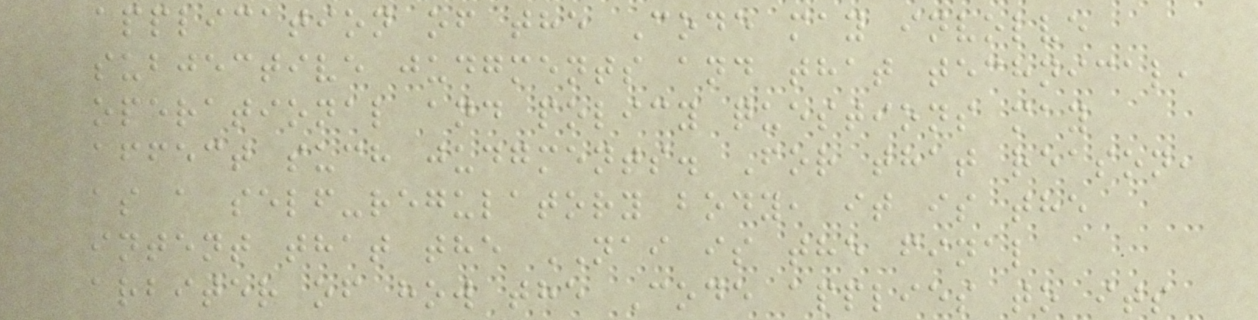application of the Code may involve
subjective judgments and that technical,
operational and policy questions may
affect such judgments. For that reason,
as a self-regulatory body, it is the
intent that the NAI is the final
arbiter of how the Code applies to its
